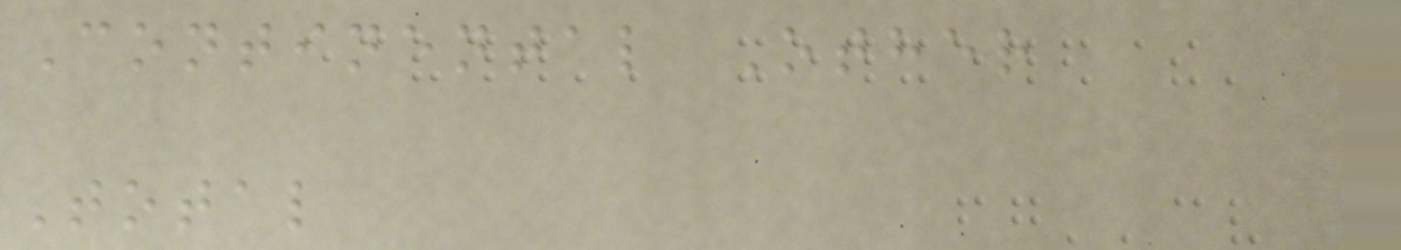Continental Other
Total
